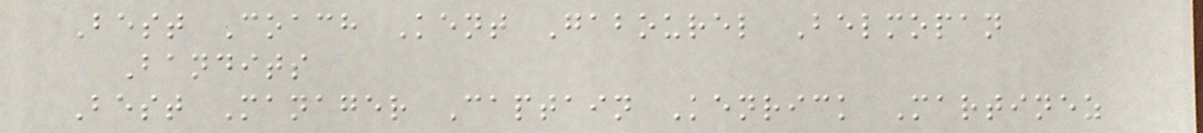Best Coach Kent Gabourel Belmopan
Bandits
Best Manager Captain Kenrick Martinez
